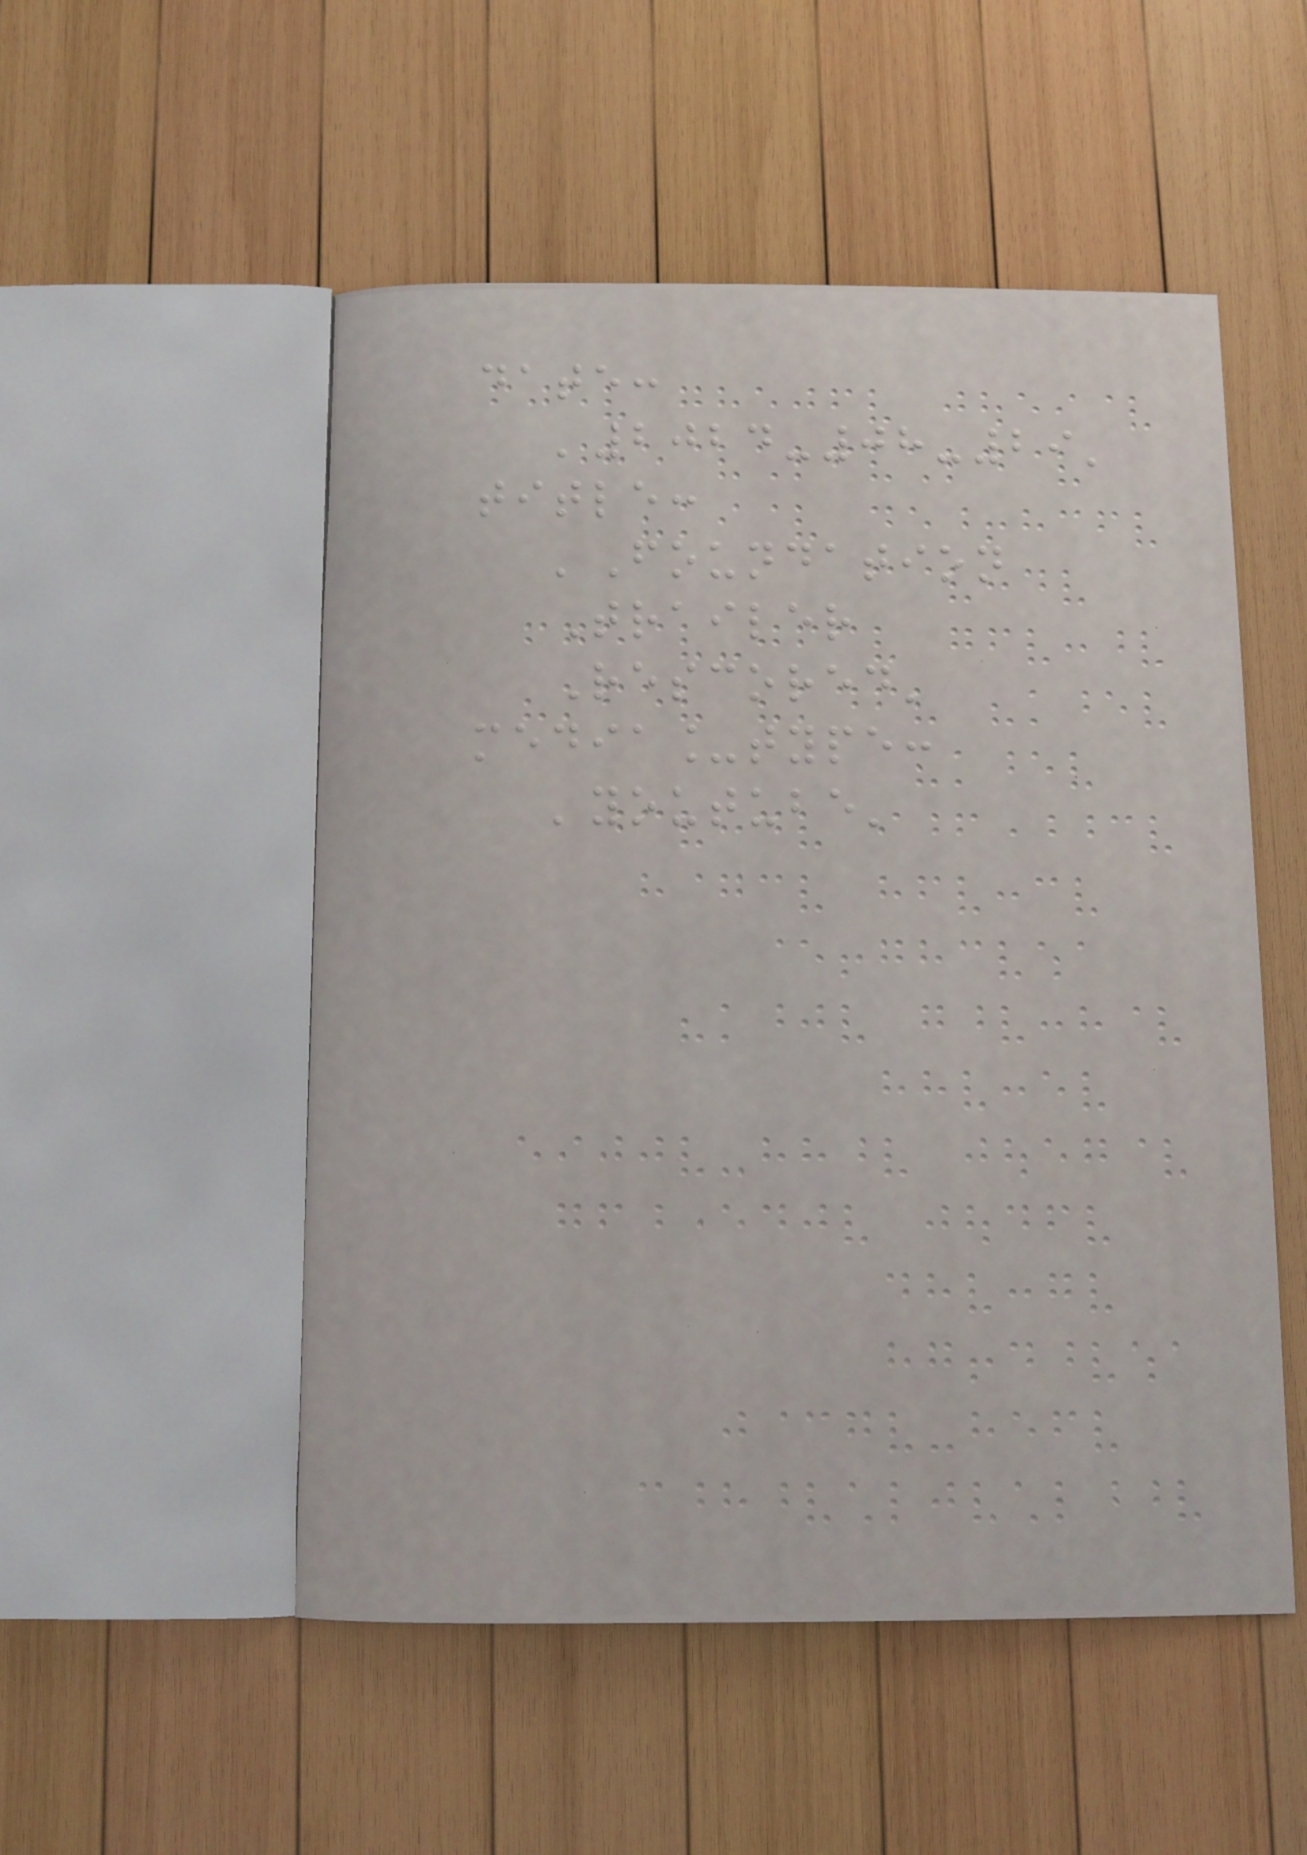date:
'2024-08-29'
title:
'Foundation
Trailer
Rescored'
media_type:
'youtube'
